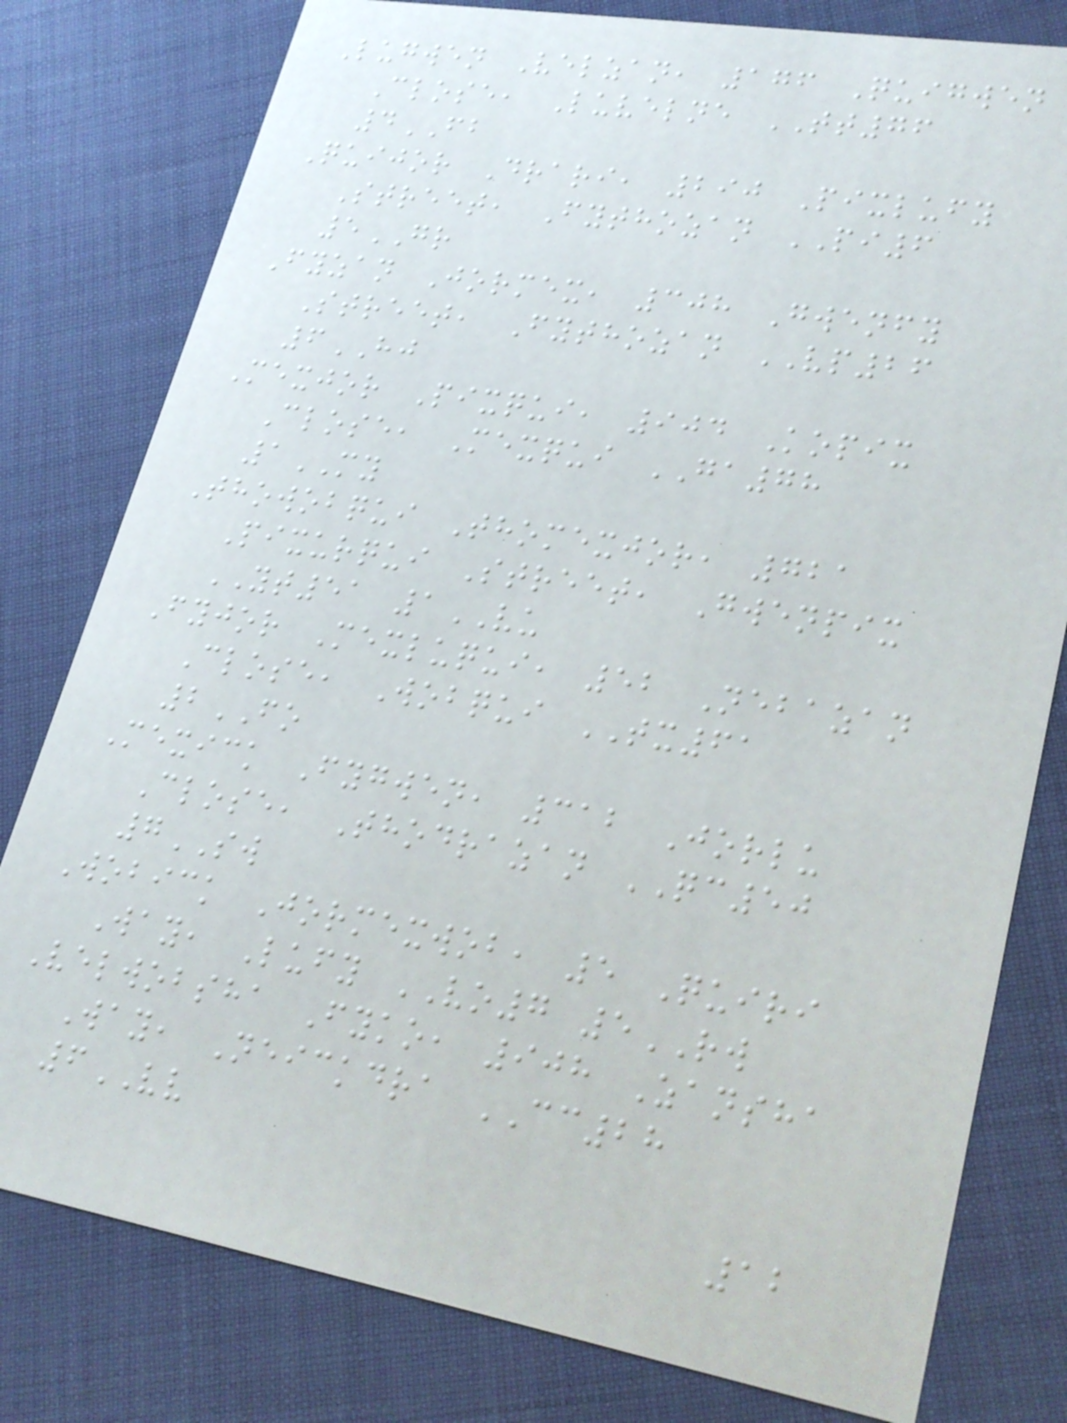Lugwen Velzan, 176 Quigwen
Close, Luvelne TT76
4FB
Quijor Drari, 290 Pixlufy
Street, Fythozan PI6
5GR
Fyzan Jormex, 308 Gwenfy
Street, Fythozan VP26
6HJ
Mexjor Pixqui, 904 Kopix
Close, Mexqui GA78
1MY
Thowobqui Thomexjor, 721
Pixurqui Street, Gwenpix
YT51 1VU
Fyjor Mexluqui, 52 Nebazan
Close, Wobqui TX61
2FO
Mexick Fygwen, 312 Jorlu
Close, Thodrazan QC50
7SW
Wobick Jormexwob, 5 Quiri
Way, Lufy VO7 5RW
Velwobsha Fyko, 908 Zansha
Way, Neickdra CC28
6VV
12
